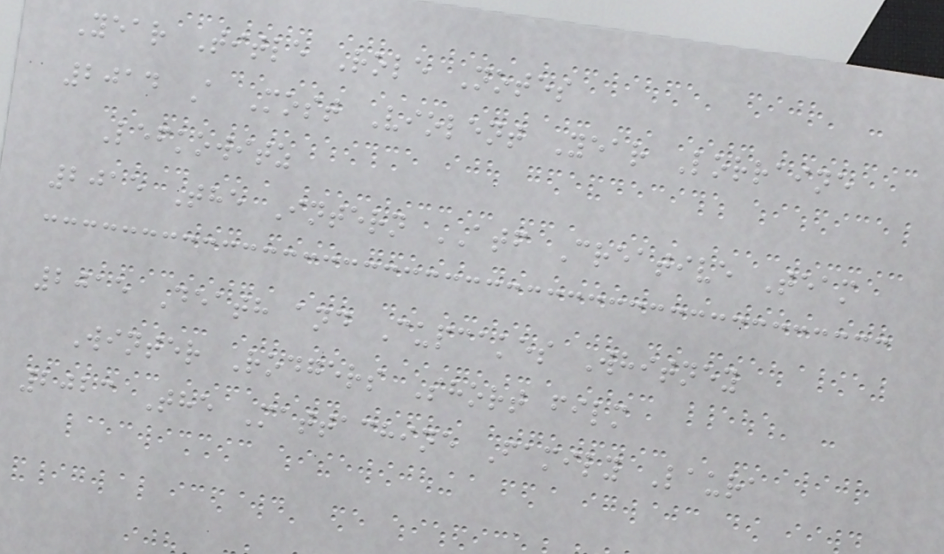Year Title Role Notes
2014 A Most Violent Year Lorraine
Lefkowitz
2015 The Intern ATF Creative Team
2015 Death and Cupcakes Whitney
Winter Rodgers Short film
2023 The Mattachine Family Laura
